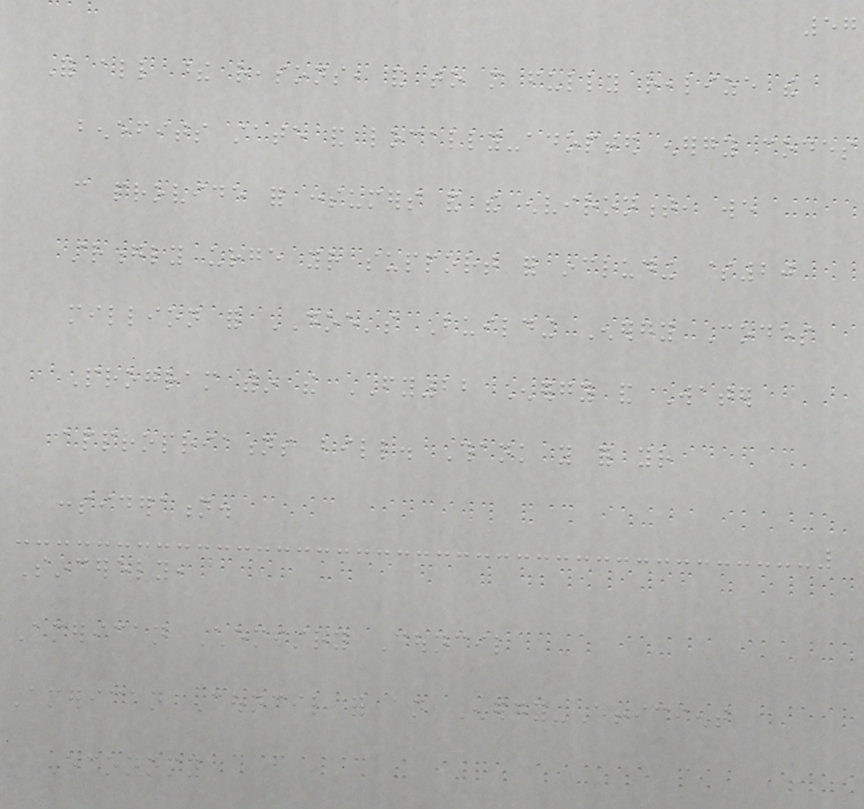57
For all these reasons, and to more fully realize the
benefits state and locally-adopted energy codes
can provide for consumers and the environment, we
strongly urge your support for including $20
million for DOE's Building Energy Codes
Program within the FY22 Energy and Water
appropriations bill. Thank you for your
consideration.
Sincerely,
American Chemistry Council
American Council for an Energy-Efficient
Economy
